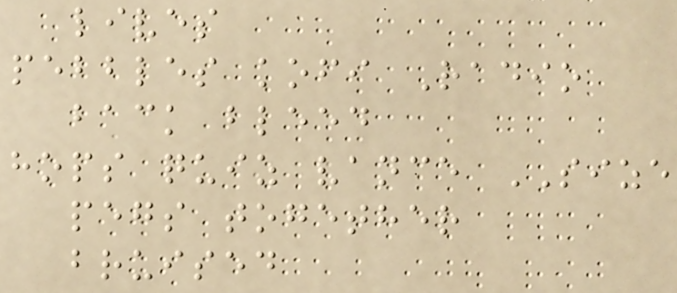lives
pebbles kofi Radio
back bleed
hops quiz vance SIZE
pegs together
bruised
